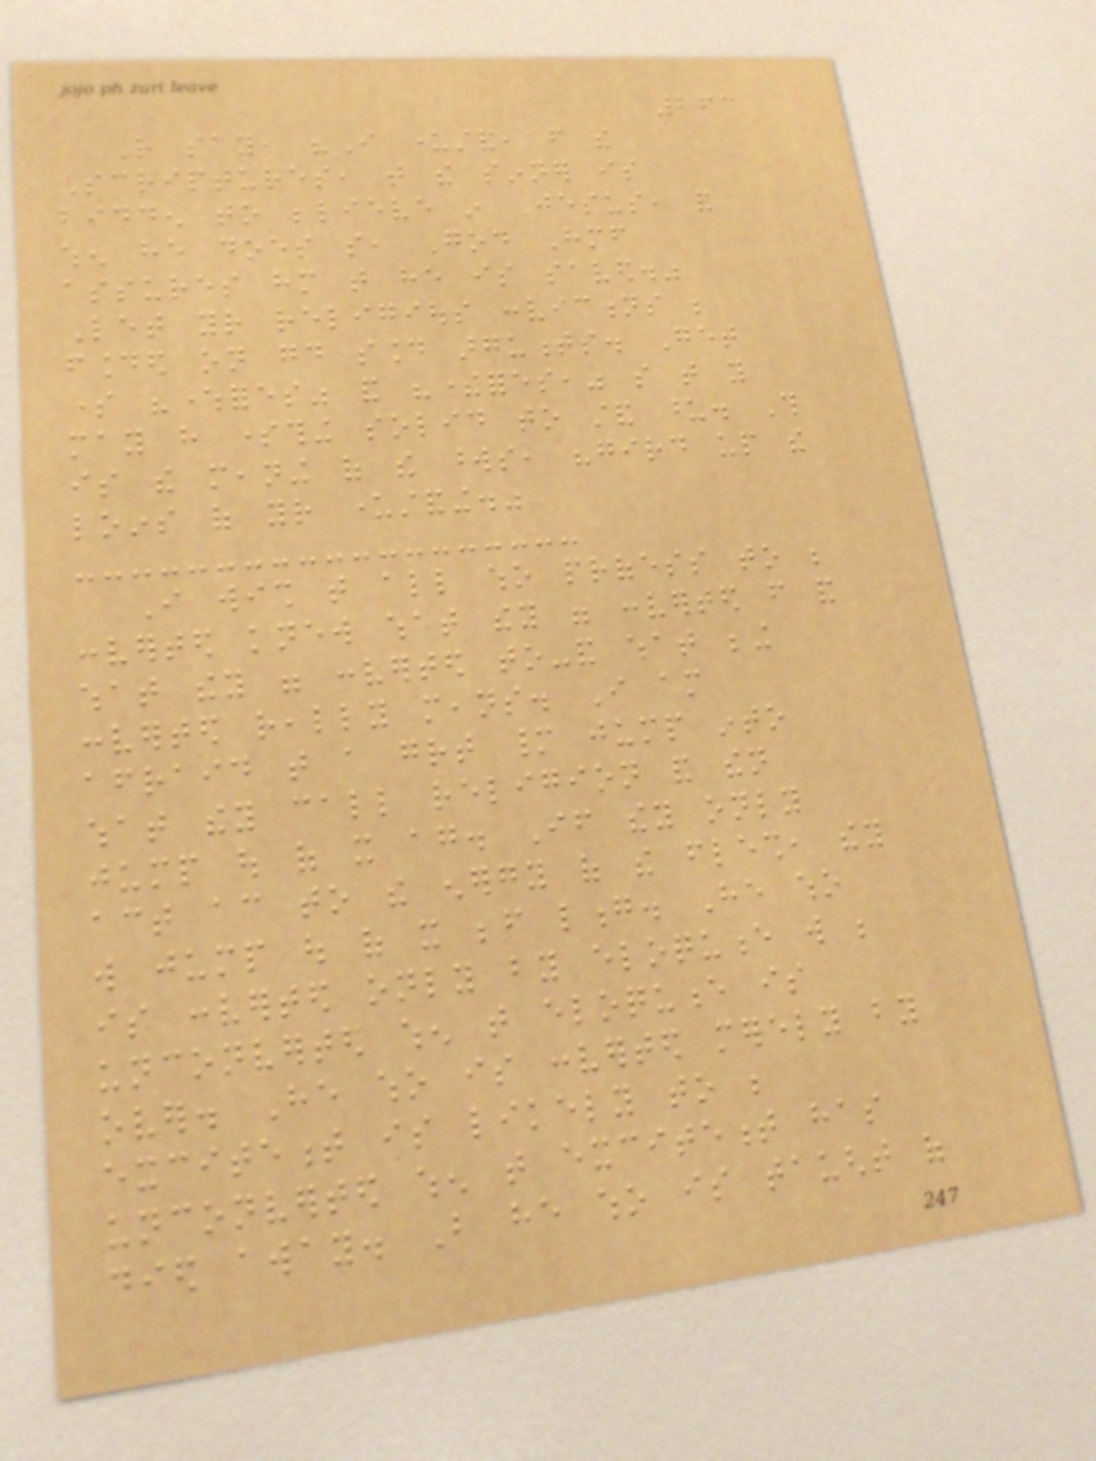263
Rather say, "I understand, from the
Scriptures, that the sinner is
bidden to believe in Jesus, and
when he does so, God Himself
assures him that he is saved."
Let your religious convictions be
founded on good sound arguments. Get
some "wherefores" and "therefores," so that you
may have something solid to stand upon. This
is the meaning of the words, "gird up the
loins of your understanding."
I wish that all who profess to be
converted knew what they were converted from and
what they were converted to-and what being
converted really means. I am
afraid that a great many jump into
what they call religion and then
jump out of it again. If they only
act according to the energy of the flesh, they
will jump out of it before long. He who
is converted only by eloquence will be
unconverted when that eloquence is
over. He who is converted merely by
excitement is likely to be
unconverted when that excitement has
died away. But he who is taught of
